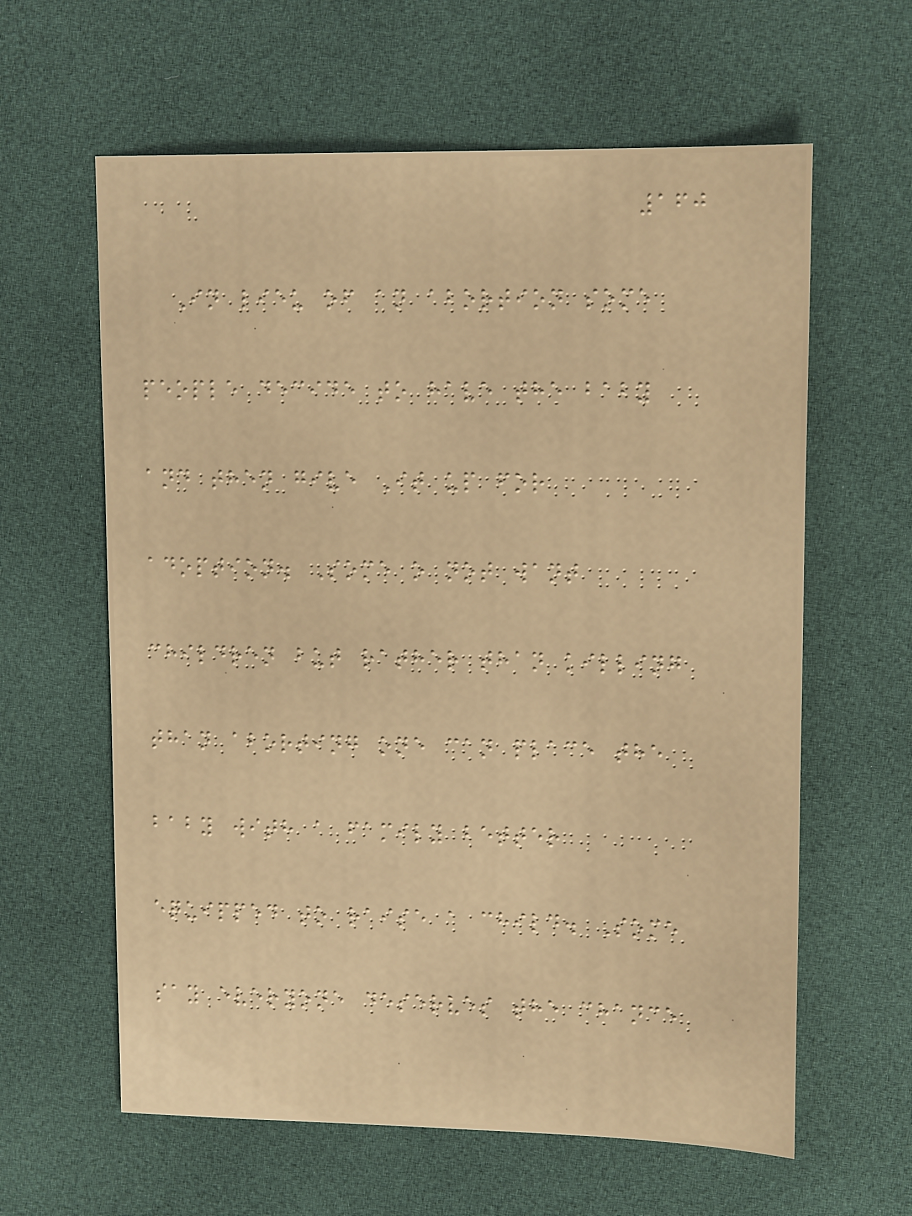160
In lieu of an abortion some
people decide to have the baby
and then give It up for
adoption. Some o not want
children but rather than killing
than aborting one can place the
baby with a family better
equipped to raise a child. Some
say everyone deserves the chance
